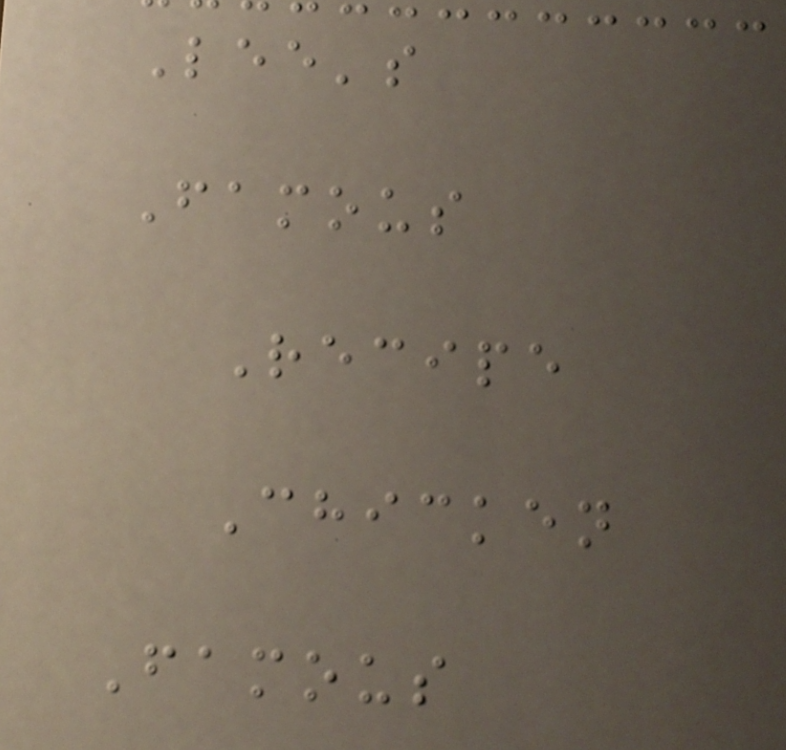Lee's
Famous
Recipe
Chicken
Famous
